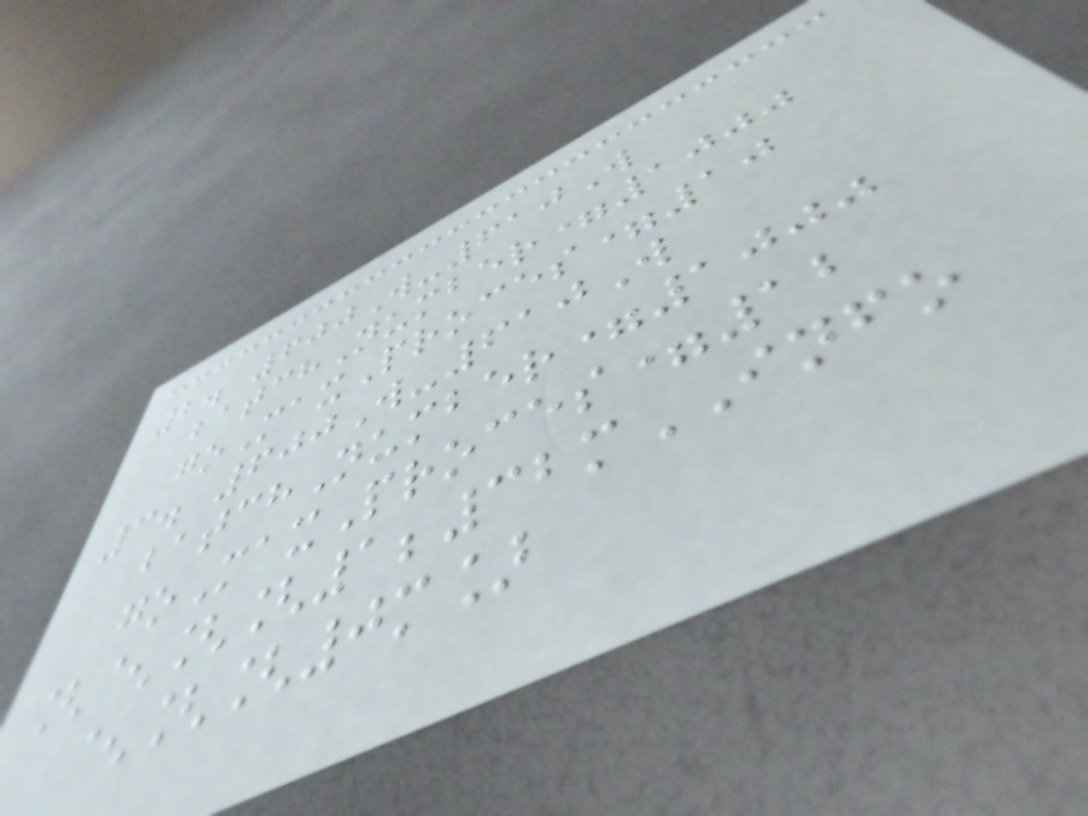2. 600W-610W
batchNumber=1000
goMaxProces=10
3. 600W-610W
batchNumber=1000
goMaxProces=12
[^[[1;32mINFO
^[[0m]
